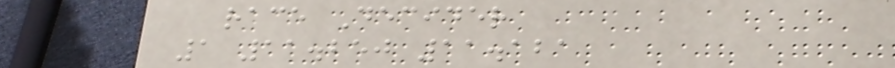race Decider
1 11.250 11.121
